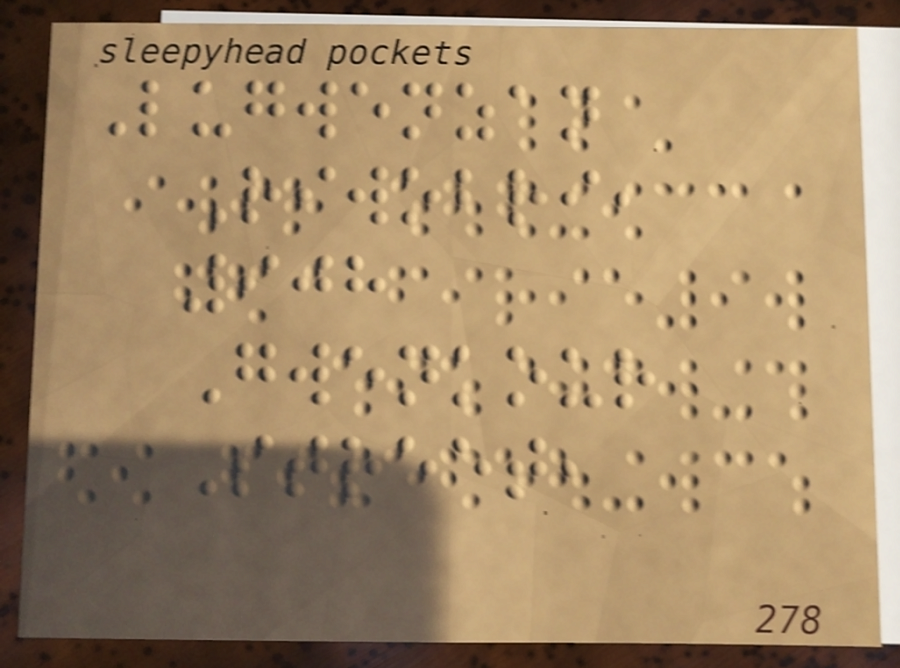Lugwenzan
Riwobri,
908
Gwenkour
Street,
